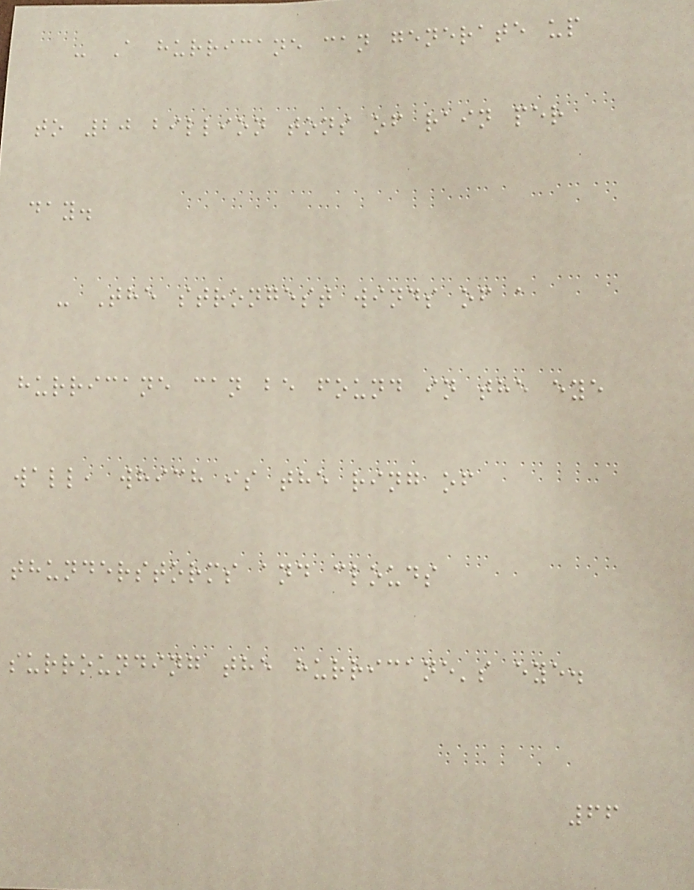- A hurricane can generate up
to 20 billion tons of rain per
day.
- The strongest winds of a
hurricane can be found in the eye
wall, which is the ring of
thunderstorms and clouds
surrounding the hurricane's eye.
66
